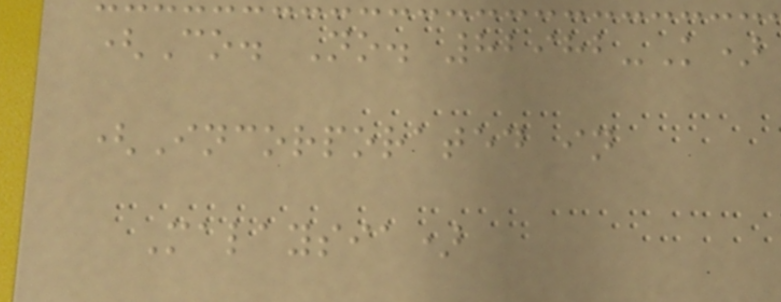(Co. No. 82982-K)
(Incorporated in
Malaysia)
